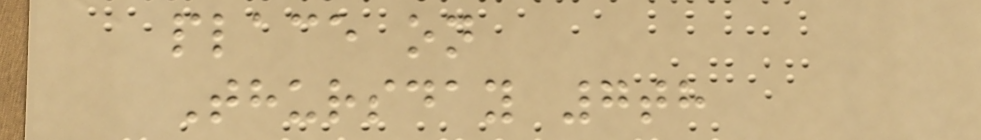place on
Thursday 7th
